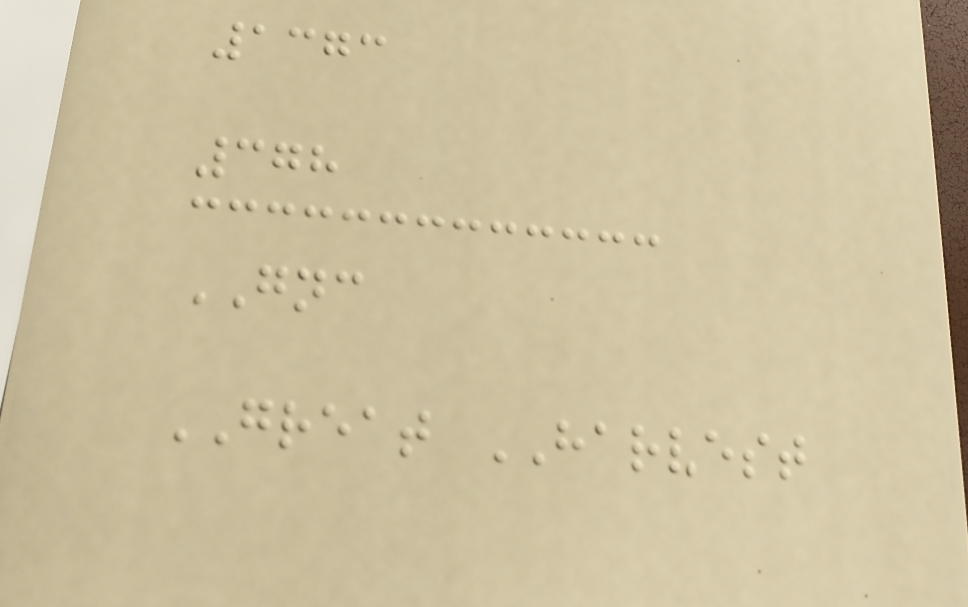1373
378
GNC
GREAT HARVEST
